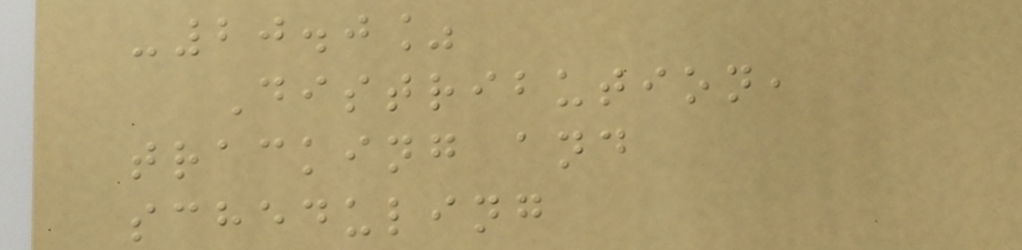-20.0%
Distribution,
tracking and
scheduling
